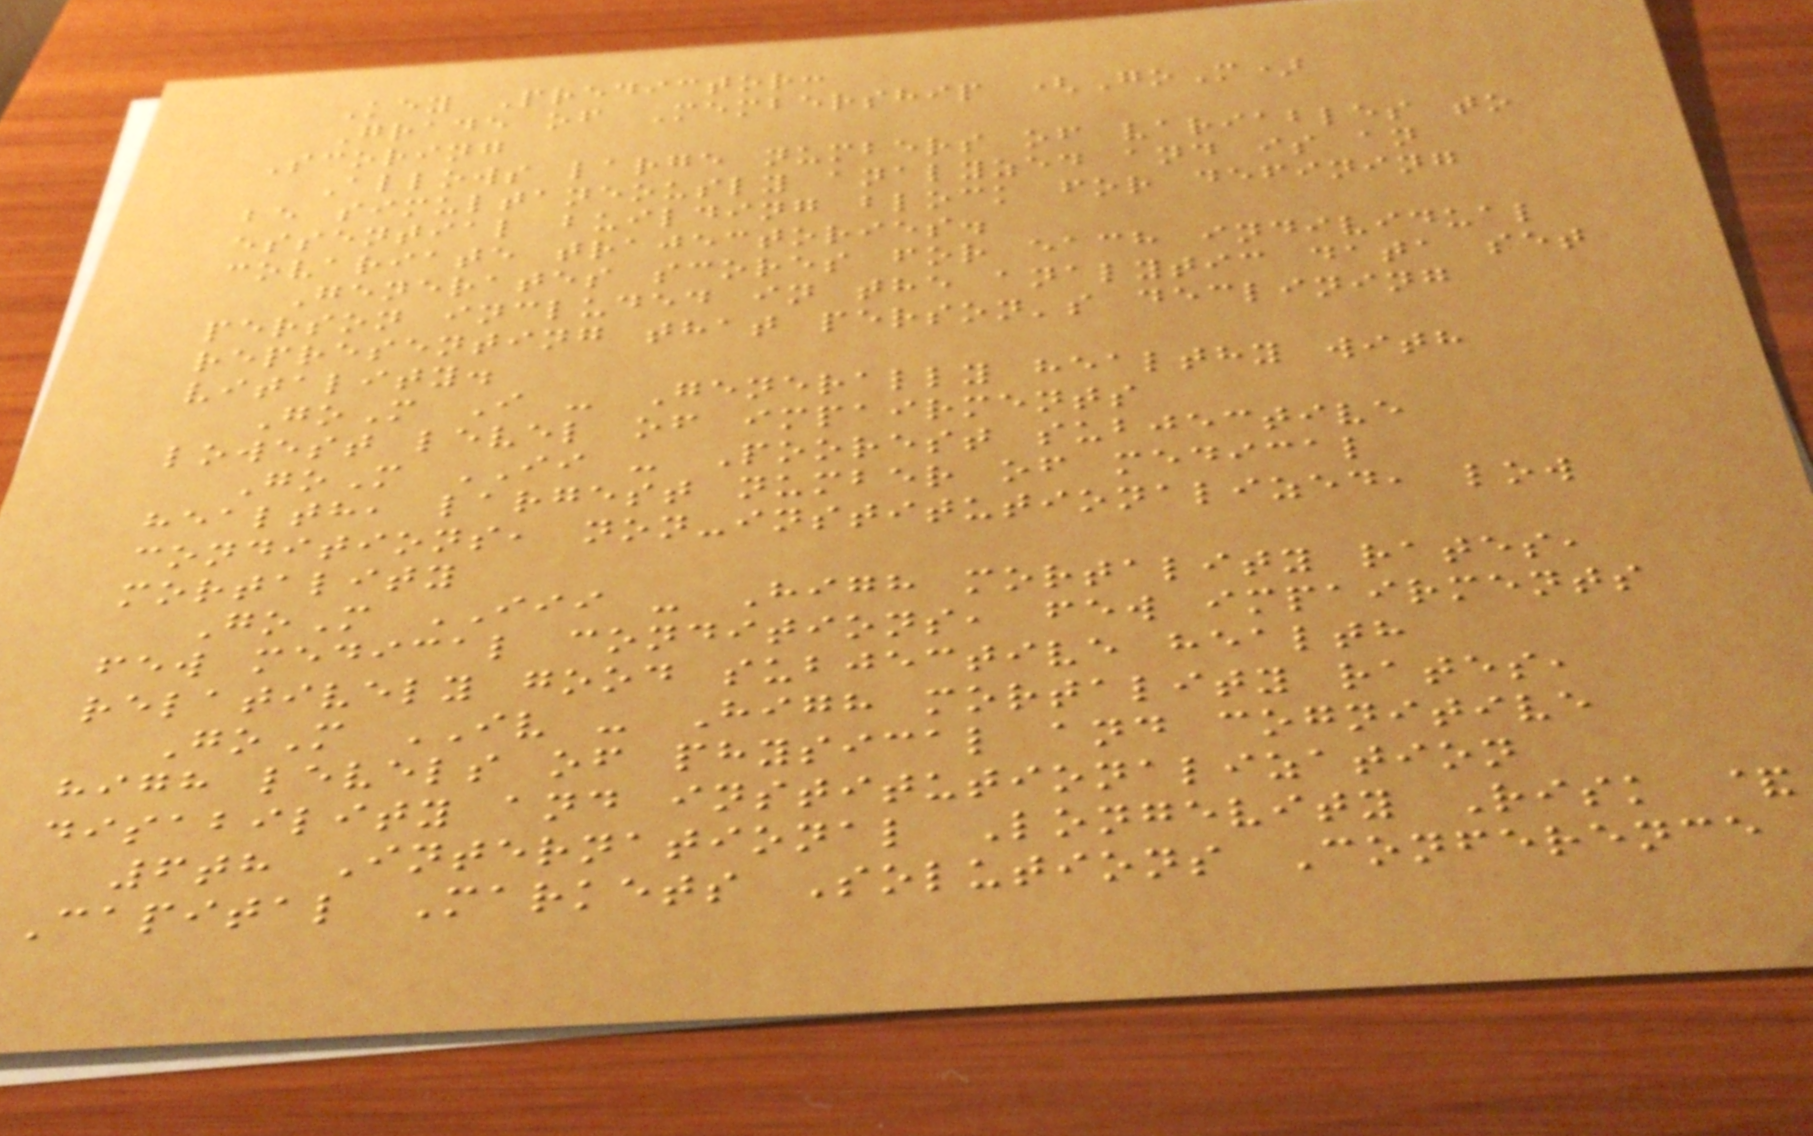Key Predictor:
Grade of Membership (GoM)
Scoring
Allows large numbers of variables to
be simultaneously analyzed and is an
essential building block for defining
covariate trajectories.
Generates scores for each individual
person included in the analytic data set
representing that person's declining
vitality.
GoM I - Generally healthy with
lowest level of impairments
GoM II - Poorest subjective
health, largest number of medical
conditions, non-institutionalized, low
mortality
GoM III - High mortality rates,
few medical conditions, few impairments
relatively good subjective health
GoM IV - High mortality rates,
high levels of physical and cognitive
disability and institutionalization
6th International Longevity Risk &
Capital Markets Solutions Conference
